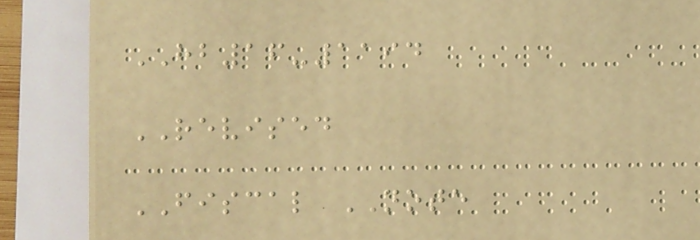HB16-1194
REVISED
FISCAL NOTE
